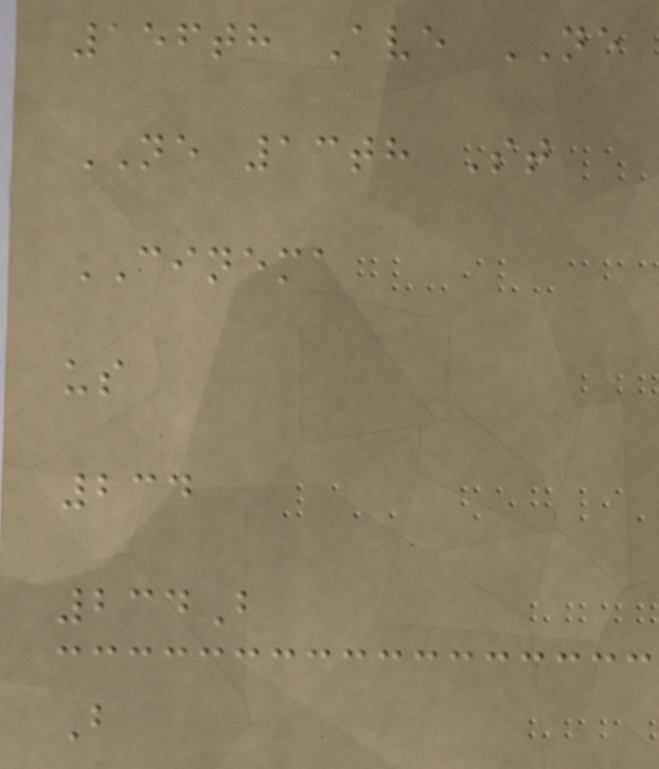156th Ave NE
NE 13th St
CINEMA
us
234
234B
B
